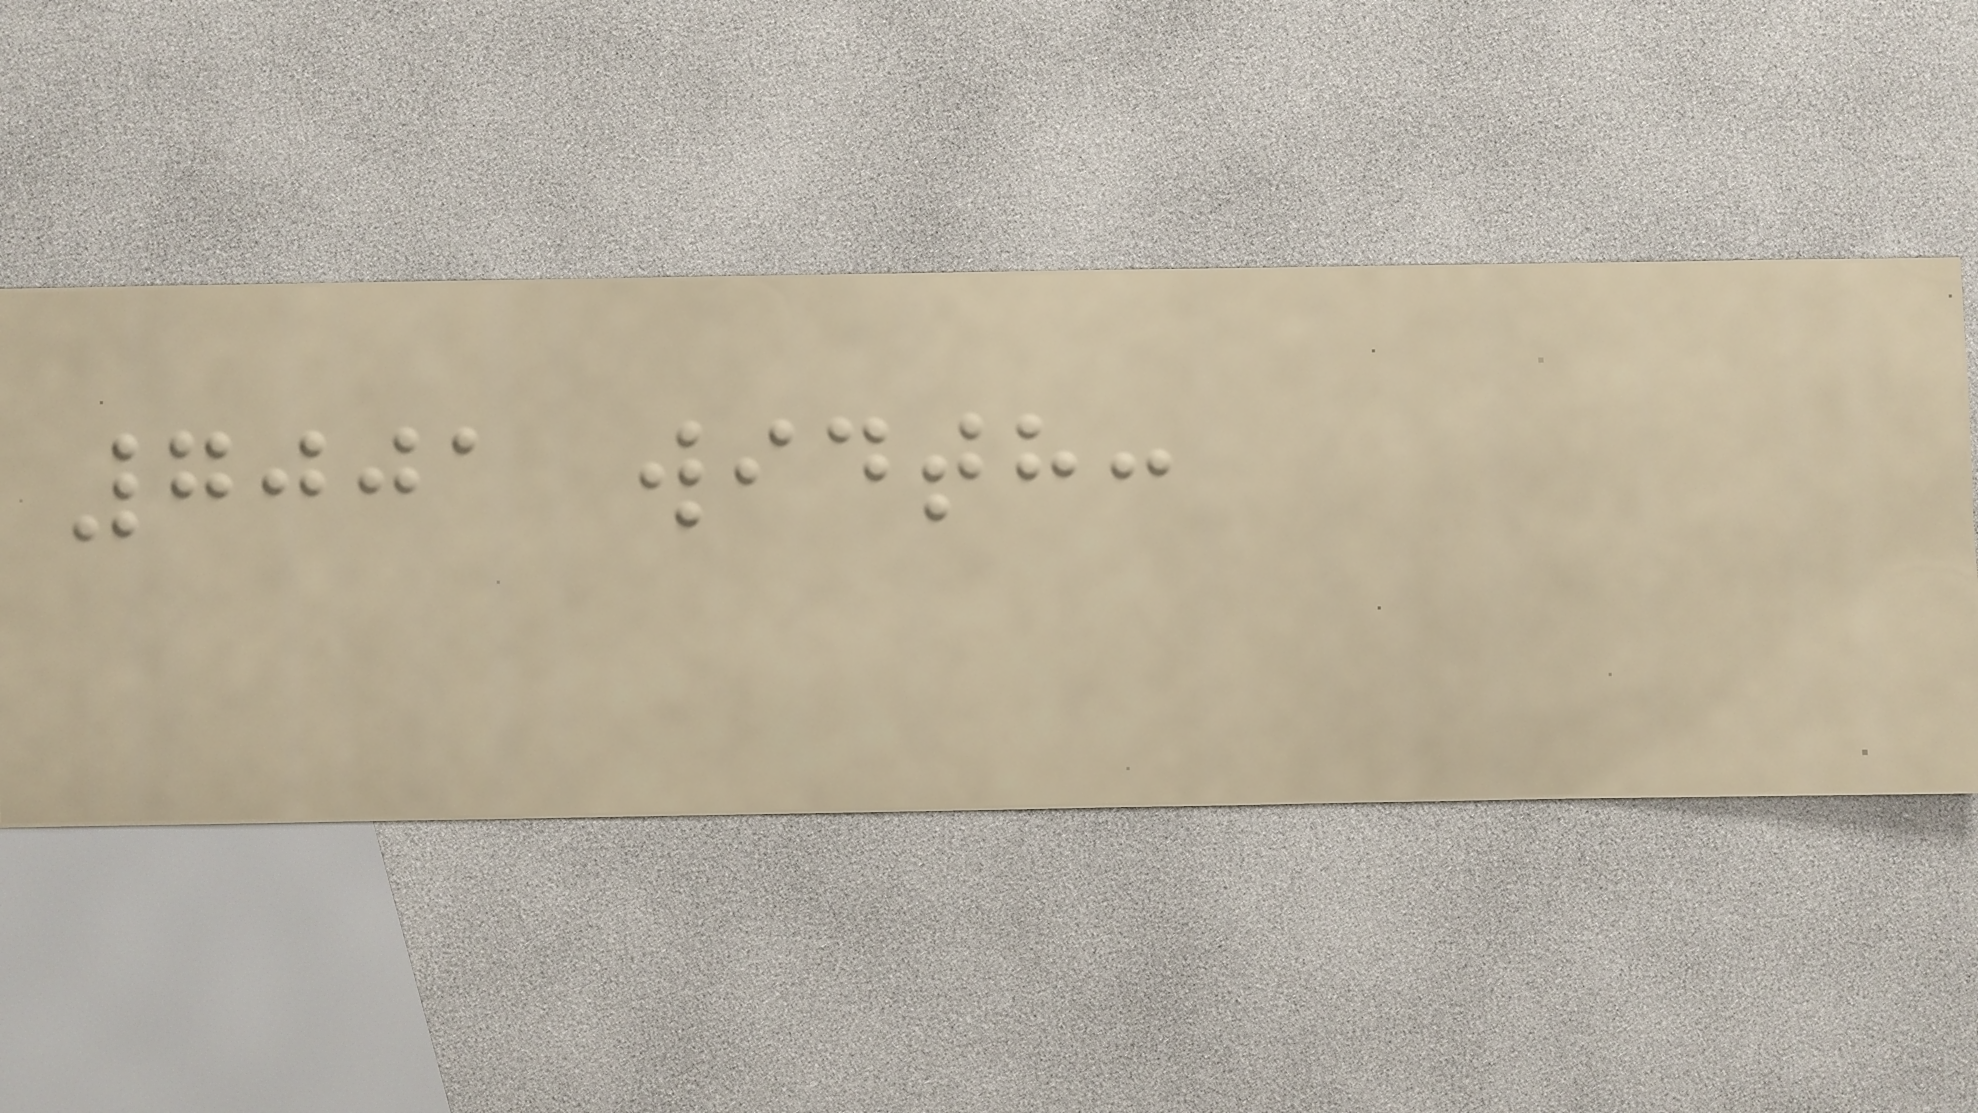7001 width:
